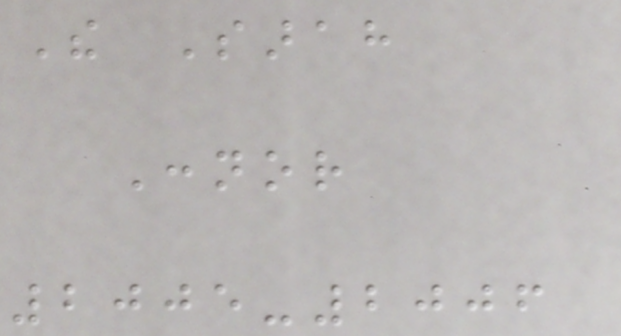The Sarah
Connor
2005-2006
